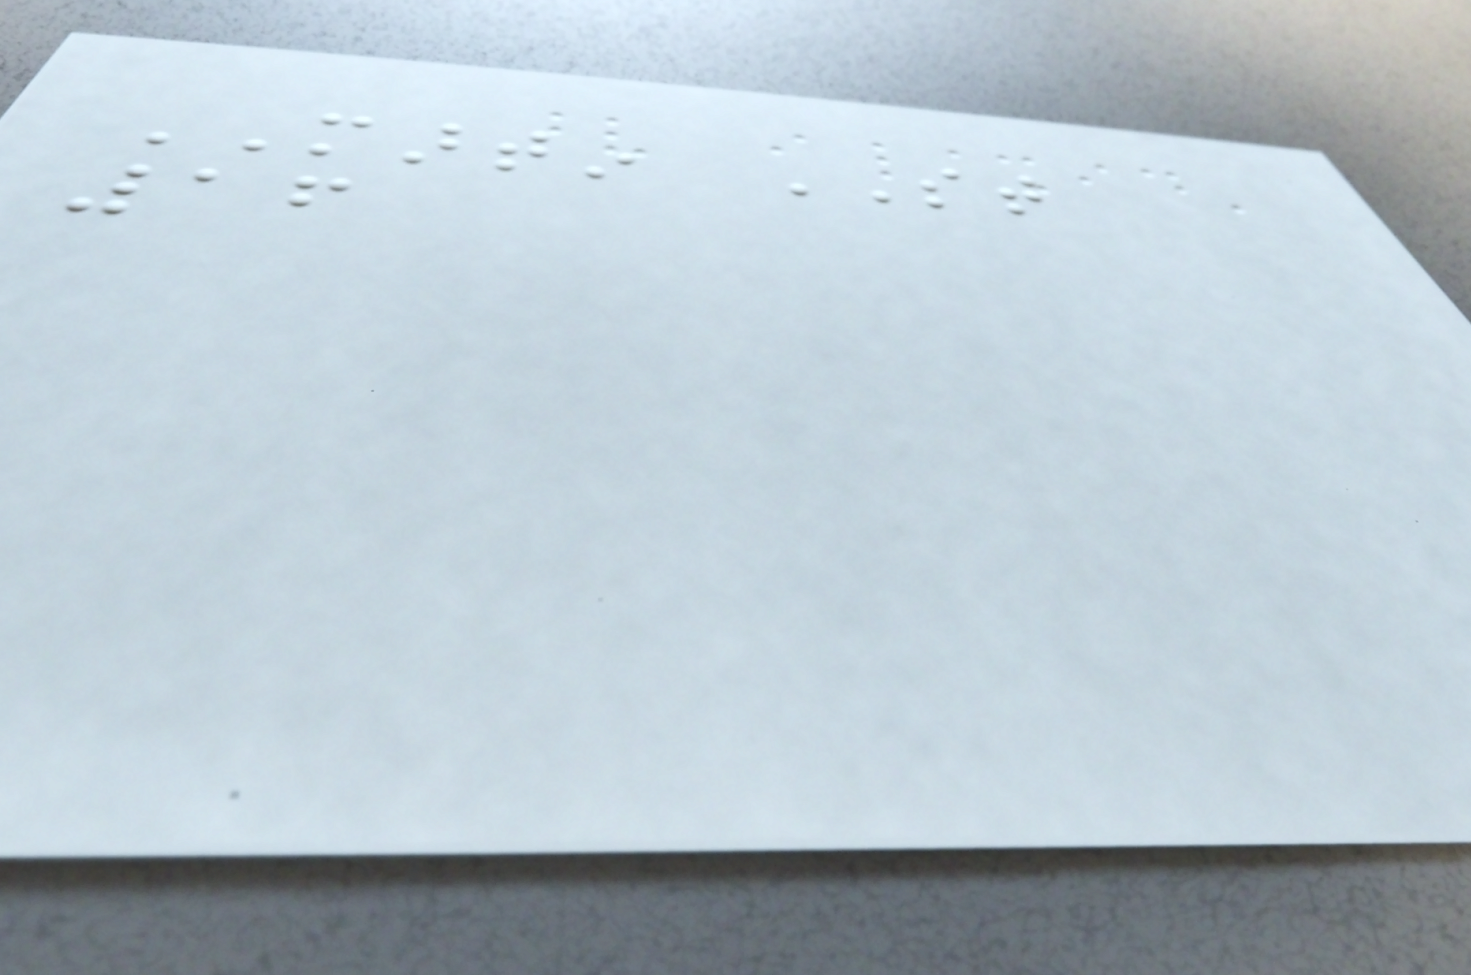MARTIN ST
16
